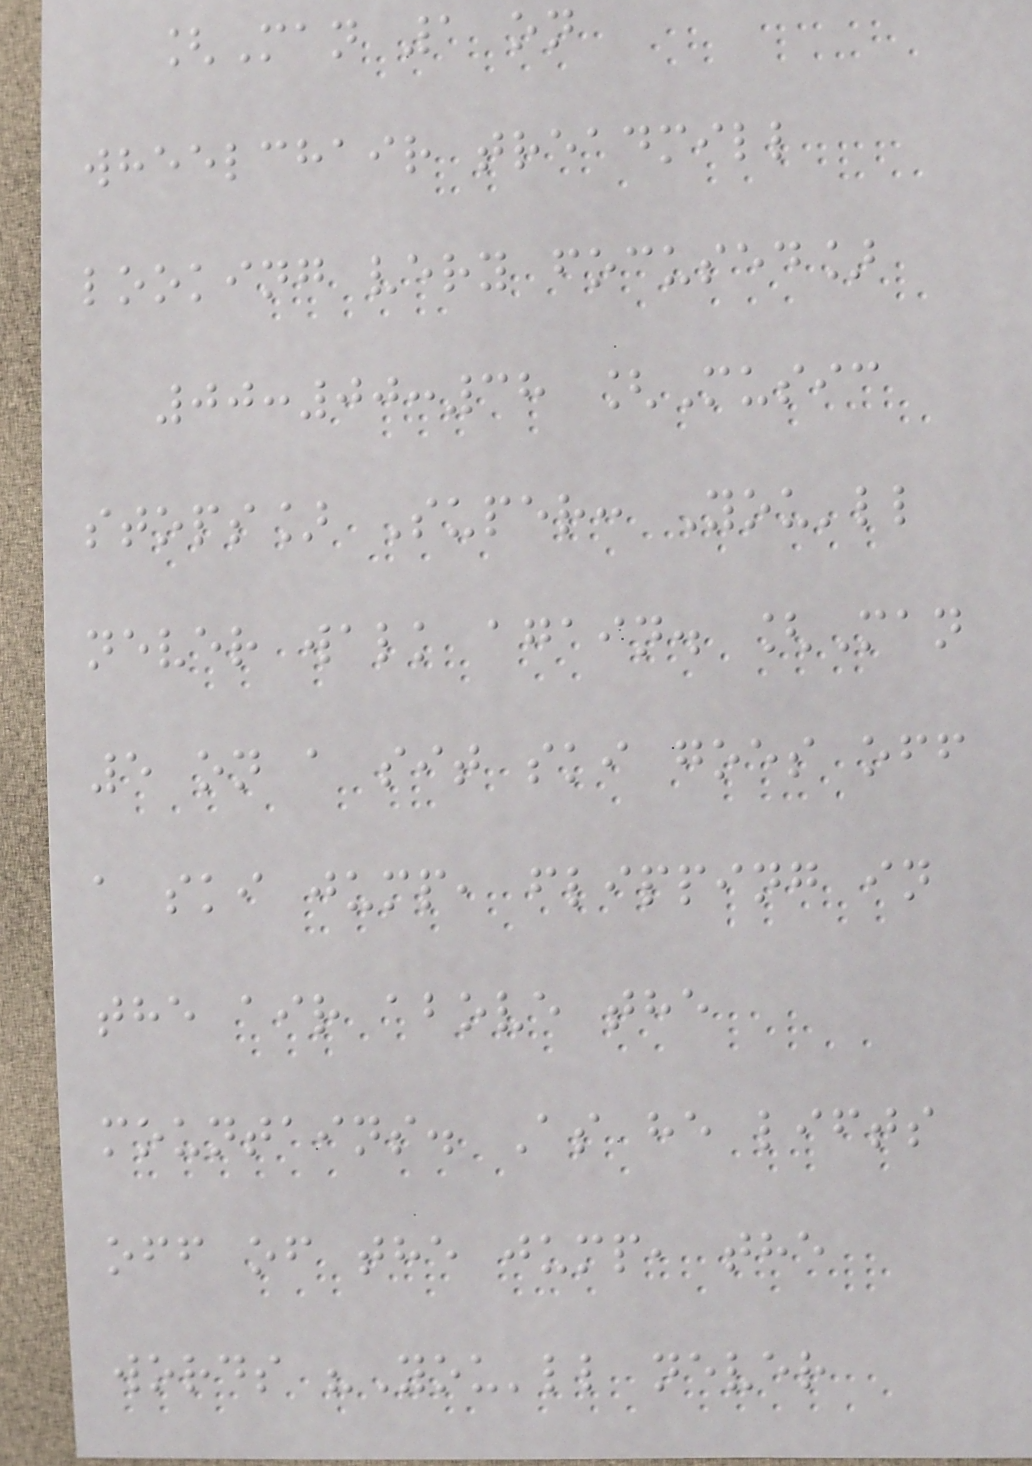[Man 1 on
wheelchair treadmill
looking very focused]
00:00:38 [Music
stops] Super: You'll
never walk again. [Man
5 on a sit ski goes off
a ski jump, flipping in
the air above the
mountains. As he lifts
off of the jump, the
words "You'll never
